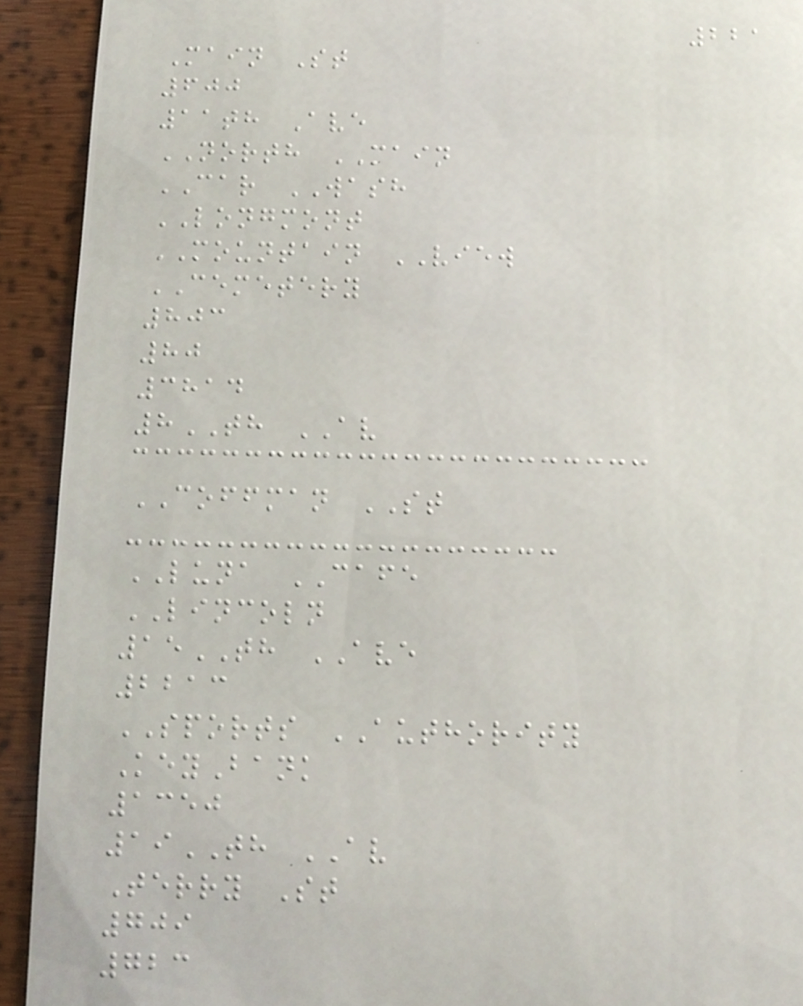221
Main St
600
11th Ave
NORTH MAIN
CAR WASH
LONGMONT
MOUNTAIN VIEW
CEMETERY
803
80
3814
8TH AV
COFFMAN ST
LUNA CAFE
LINCOLN
15TH AVE
2213
SPORTS AUTHORITY
KeyBank
1350
19TH AV
Terry St
709
723
